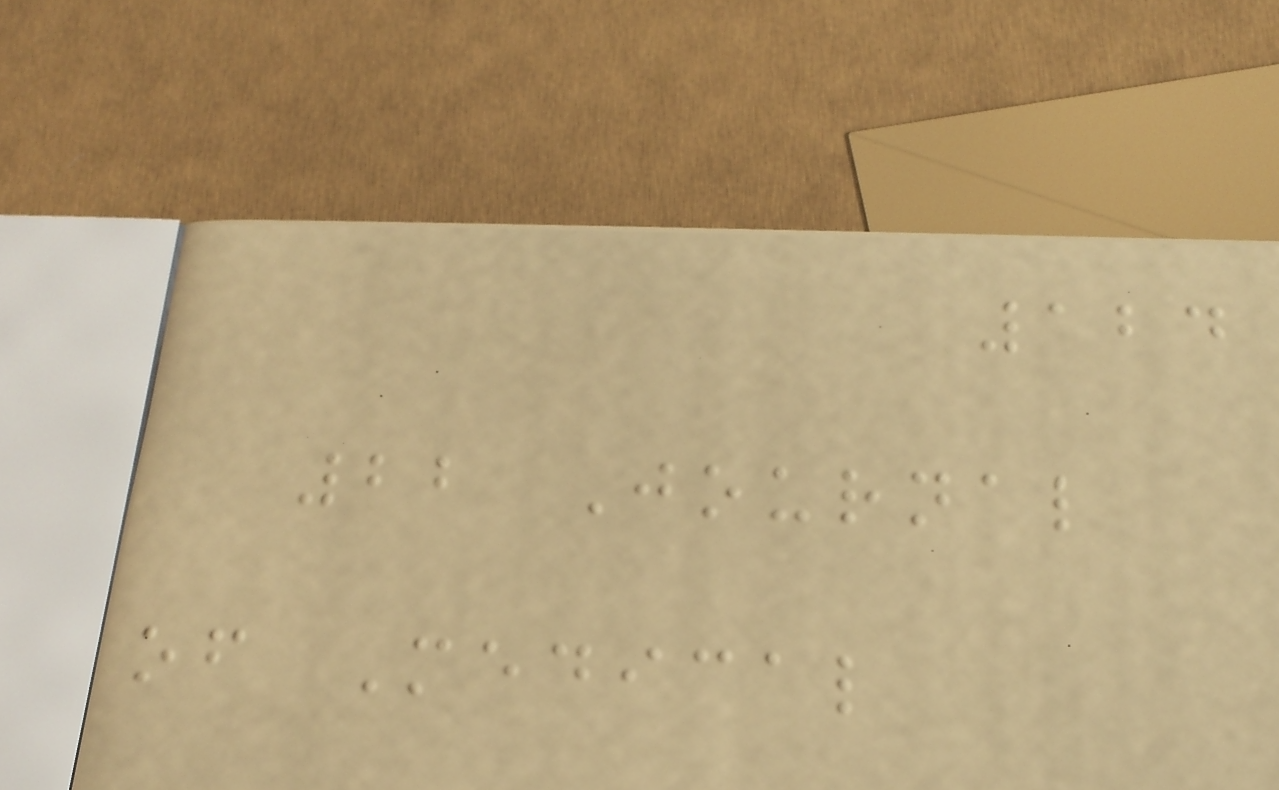124
22 Journal
of Medical
